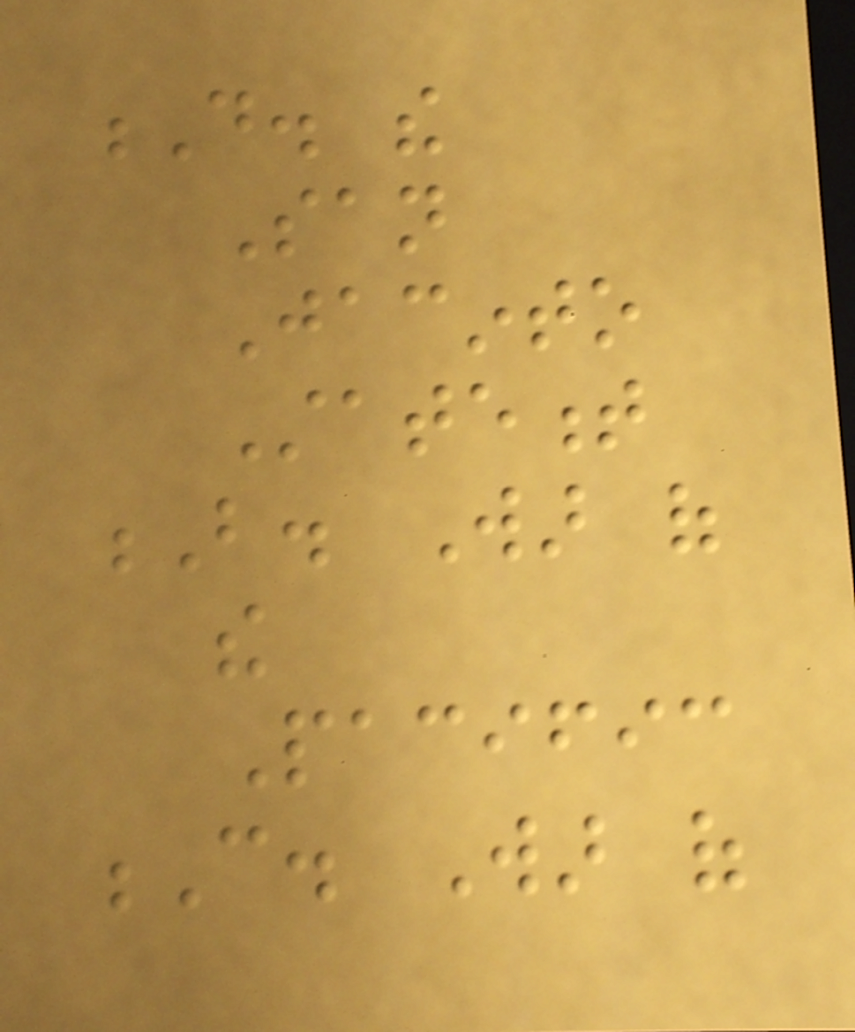D. the
San
Jacinto
Statement
B. War of
the
Pacific
C. War of
